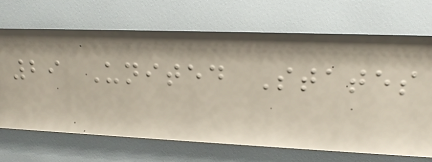29 United States
